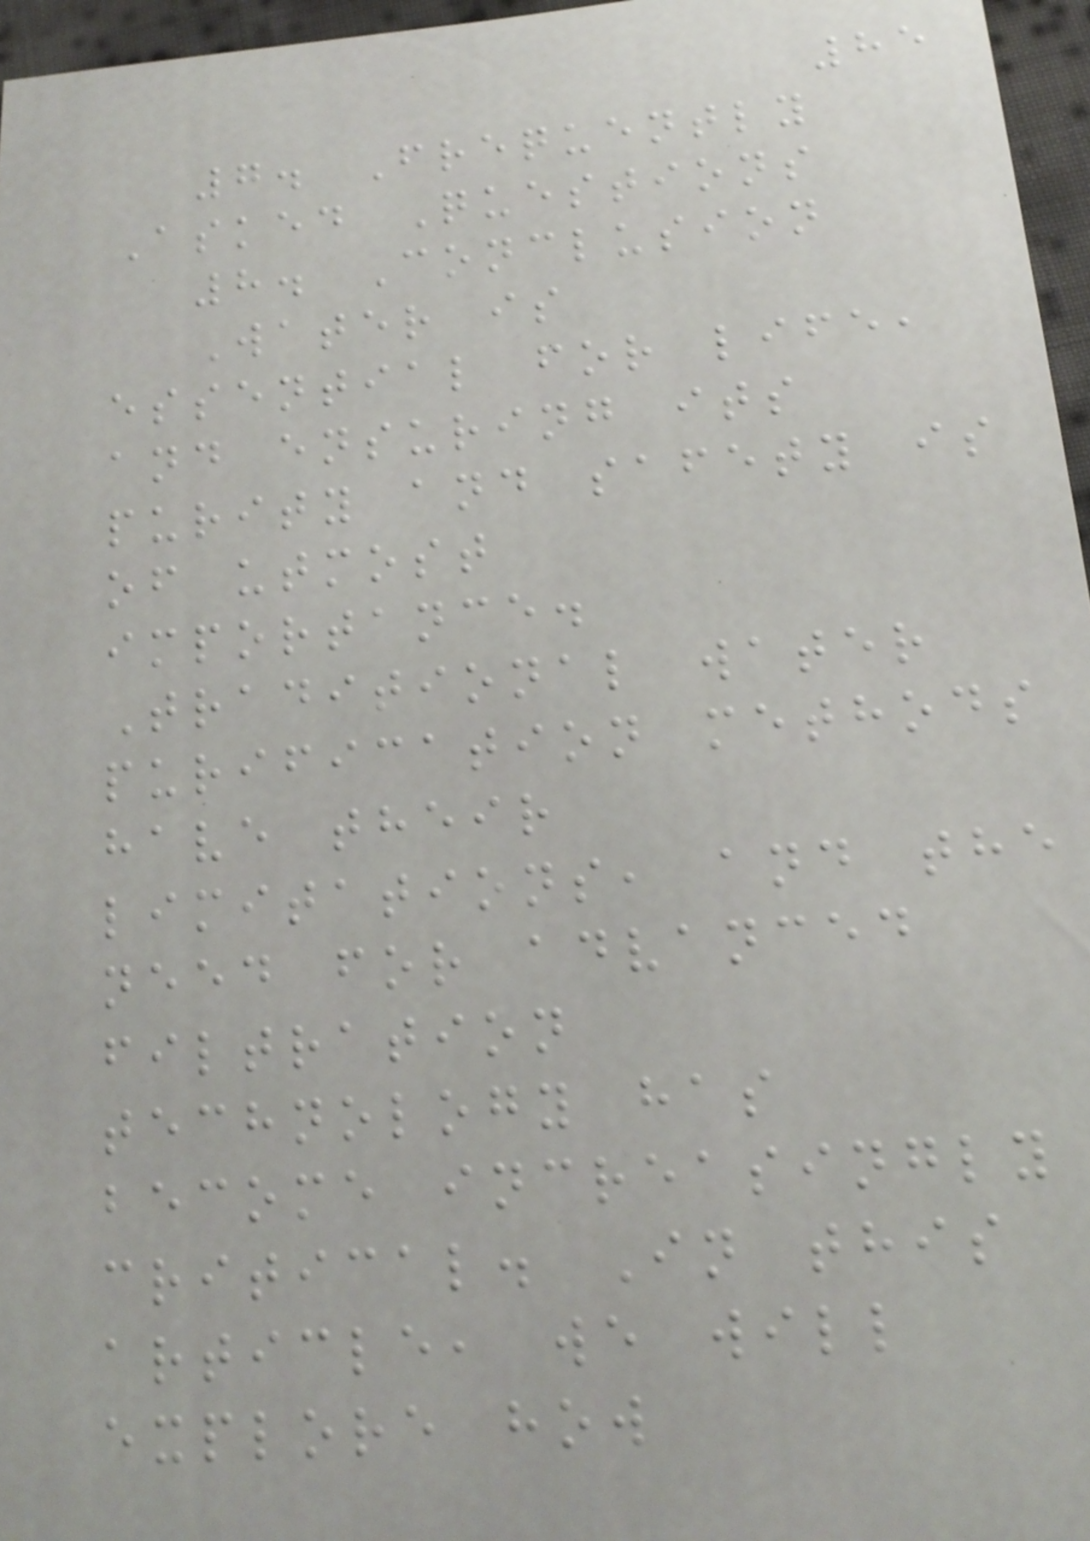85
7. Frequently
Asked Questions
8. Conclusion
Water is
essential for life,
and ensuring its
purity and safety is
of utmost
importance.
Traditional water
purification methods
have their
limitations, and the
need for advanced
filtration
technology has
become increasingly
critical. In this
article, we will
explore how
